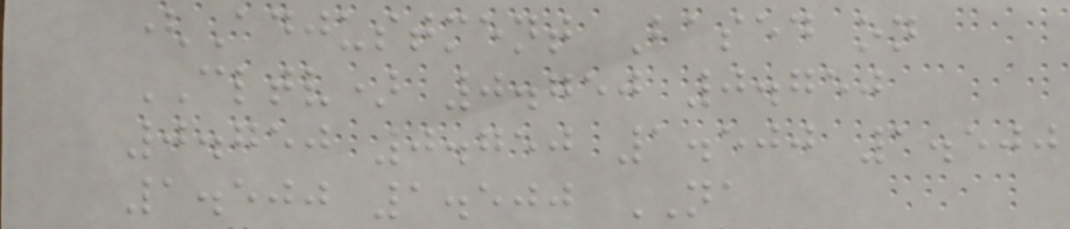(Adjustment Based on
CLTV) 0.750 0.750
0.750 0.750 1.500 1.500
1.500 1.500 NA
